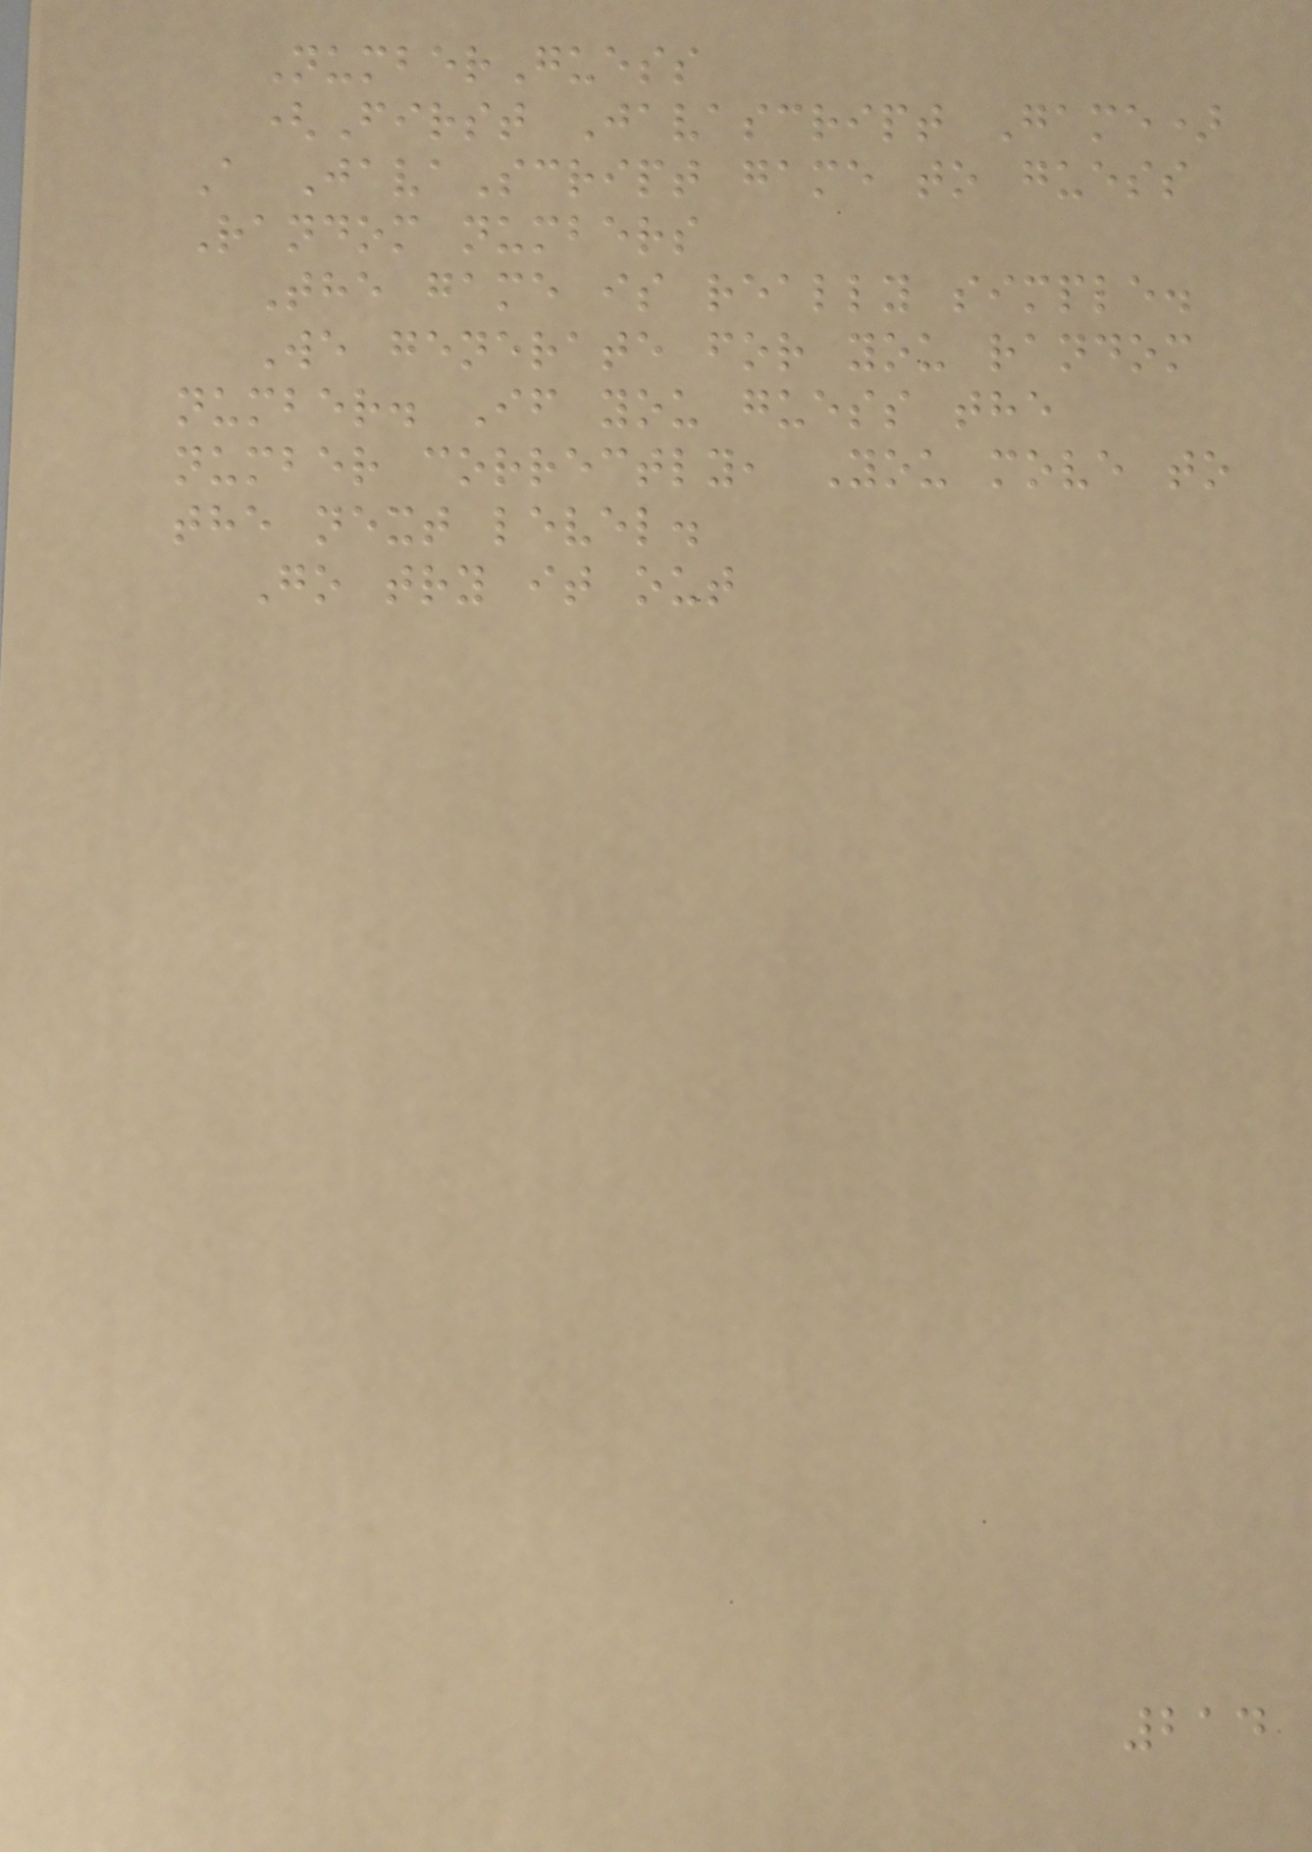NumberGuess
(First Javascript Game)
A JavaScript game to guess
Random numbers
The game is really simple.
We generate for you random
number. If you guess the
number correctly, You move to
the next level.
Go try it out
214
